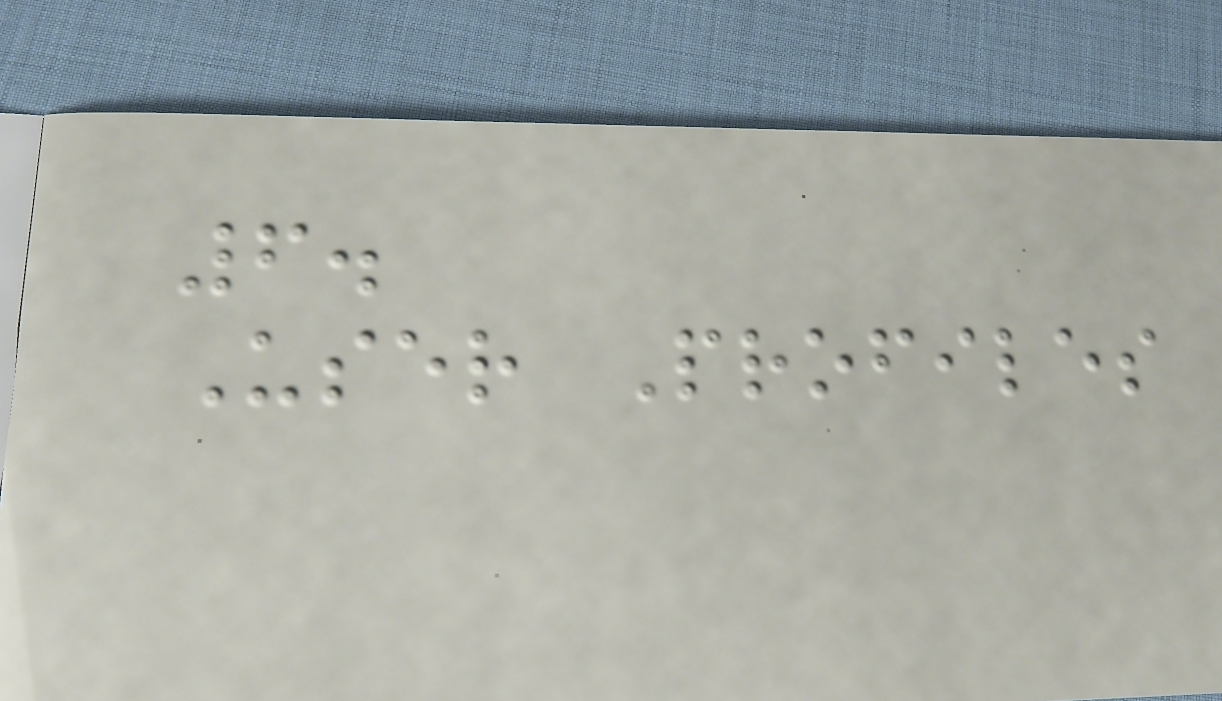6.
User Profiles
